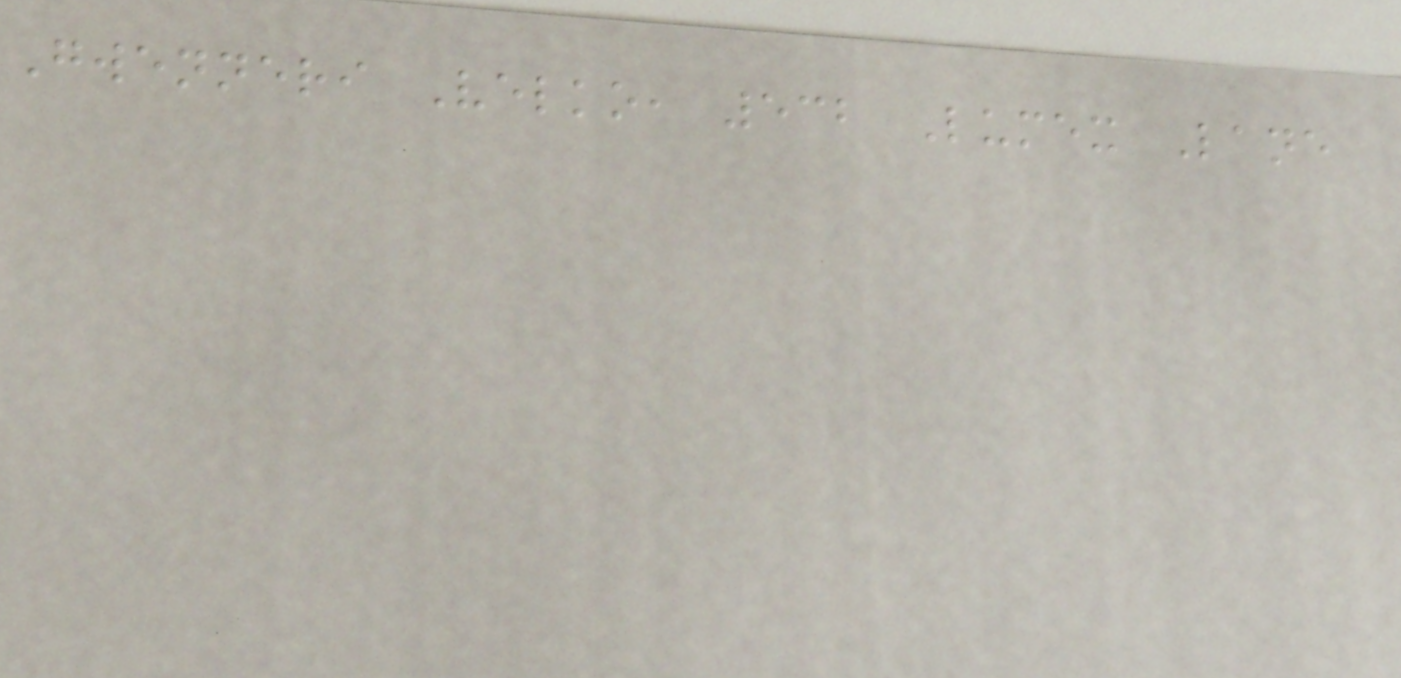Gwenneri Velko, 532 Lumex Lane
